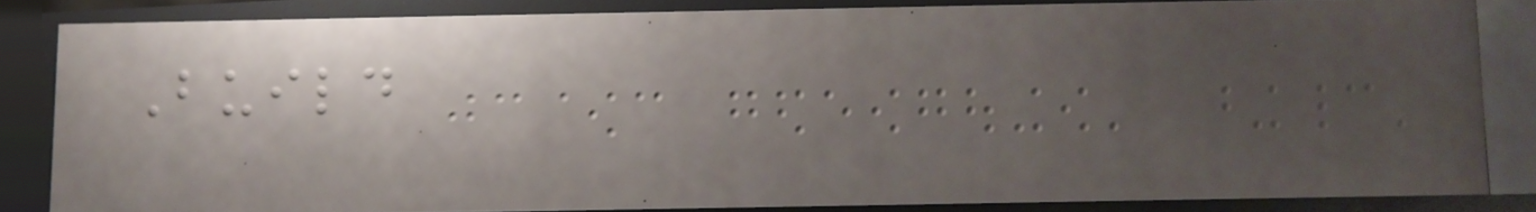Build
